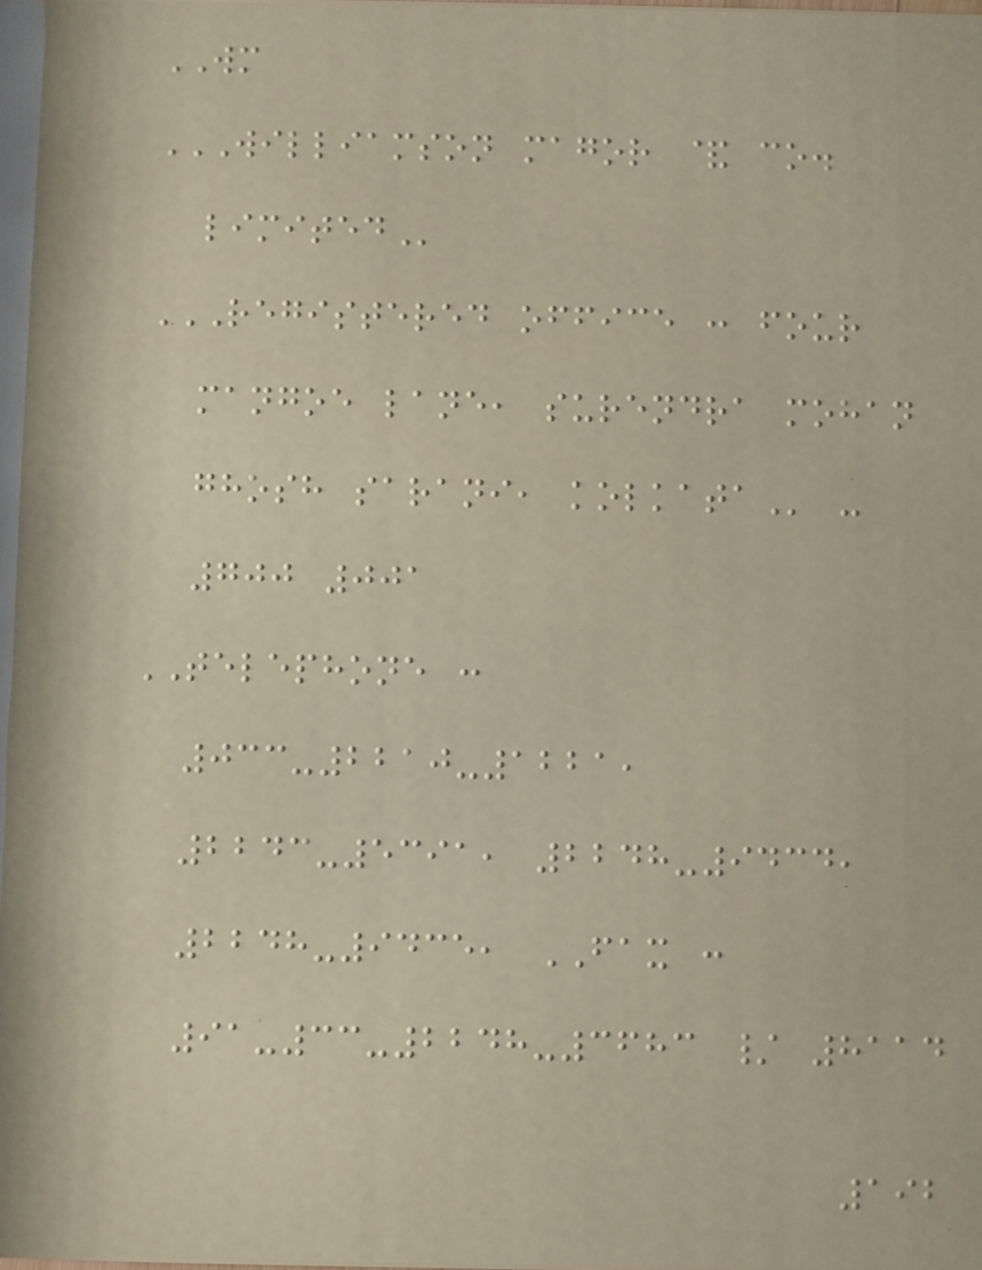WM
WILLIAMSON MAGOR & CO.
LIMITED
REGISTERED OFFICE : FOUR
MANGOE LANE, SURENDRA MOHAN
GHOSH SARANI, KOLKATA -
700 001
TELEPHONE :
033-2210-1221,
2243-5391, 2248-9434,
2248-9435, FAX :
91-33-2248-3683 / 8114
192
